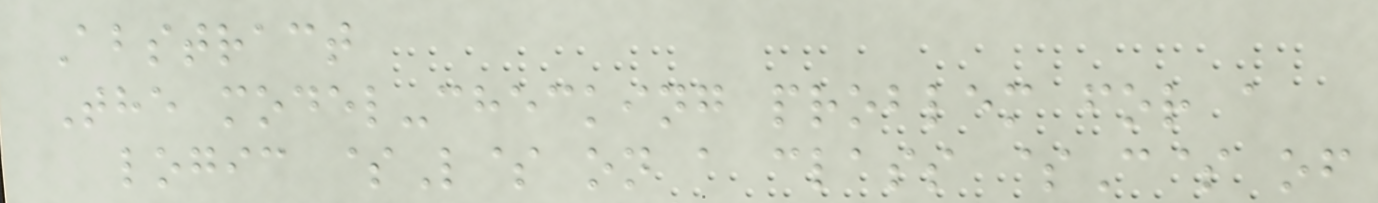Abstract
The model-checking problem for a
logic $L$ on a class $C$ of
